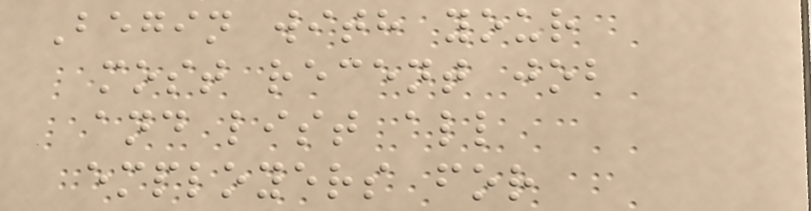Begin with your
most recent job
and list all
employers for
